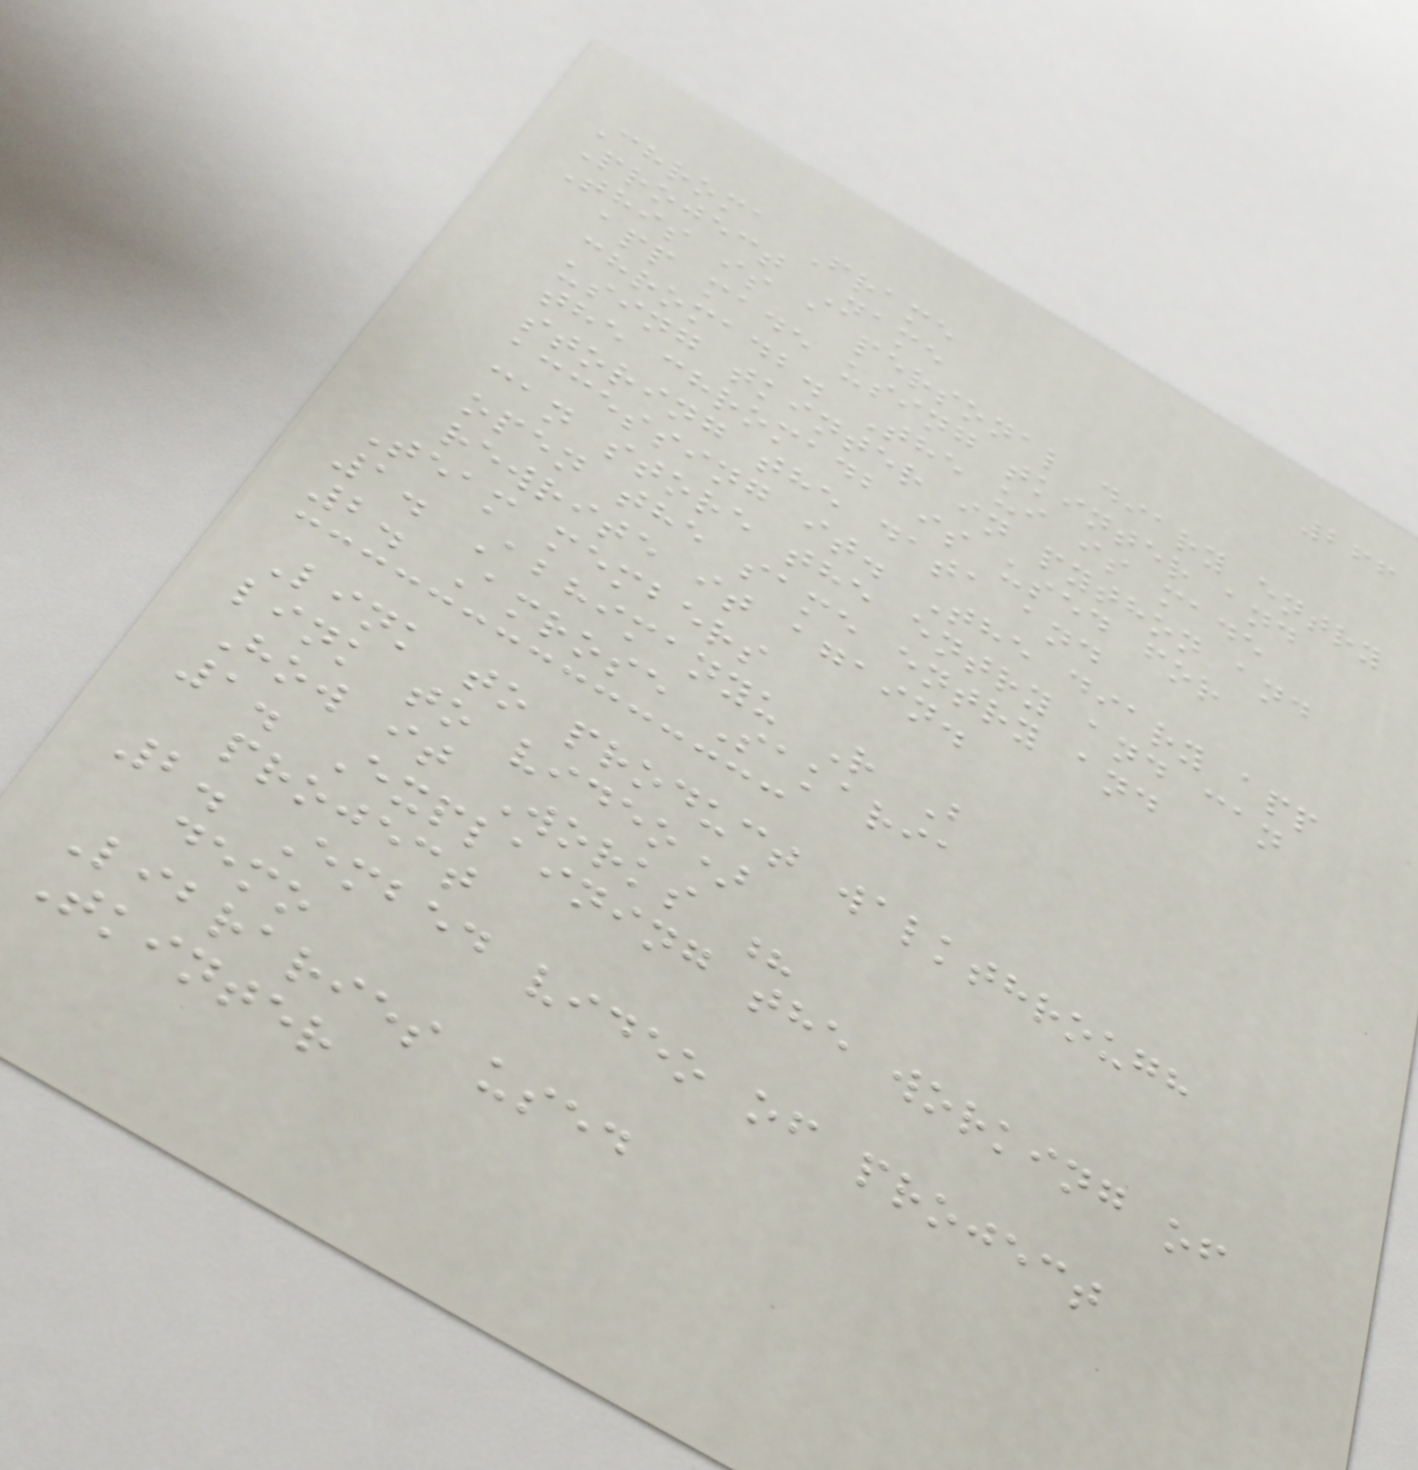266
Chroma Frame
Project Name
This is a personal diary entry
app made using tkinter and
chromadb. The ui is made
using tkinter in python and
the chromadb is used for
storing the data and
accessing it. The diary app
can store the entry and can
open the same entry and
rewrite it again.
Team members
1. Abhimanyu R B
2. Amrose Sakaria
Link to product walkthrough
link to video)
How it Works ?
1. Explaining the working of
project
2. Embed video of project
demo
Libraries used
Tkinter
